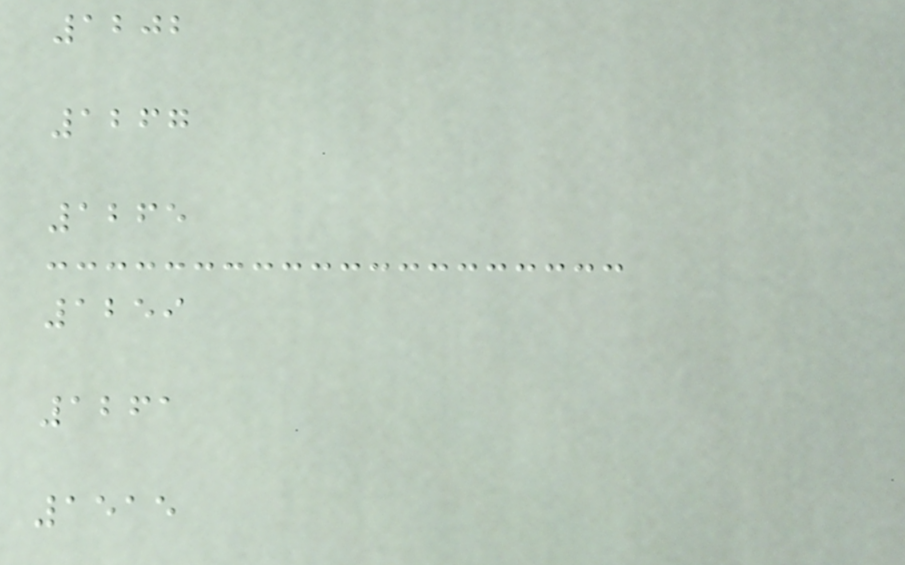1202
1267
1265
1259
1261
1515
